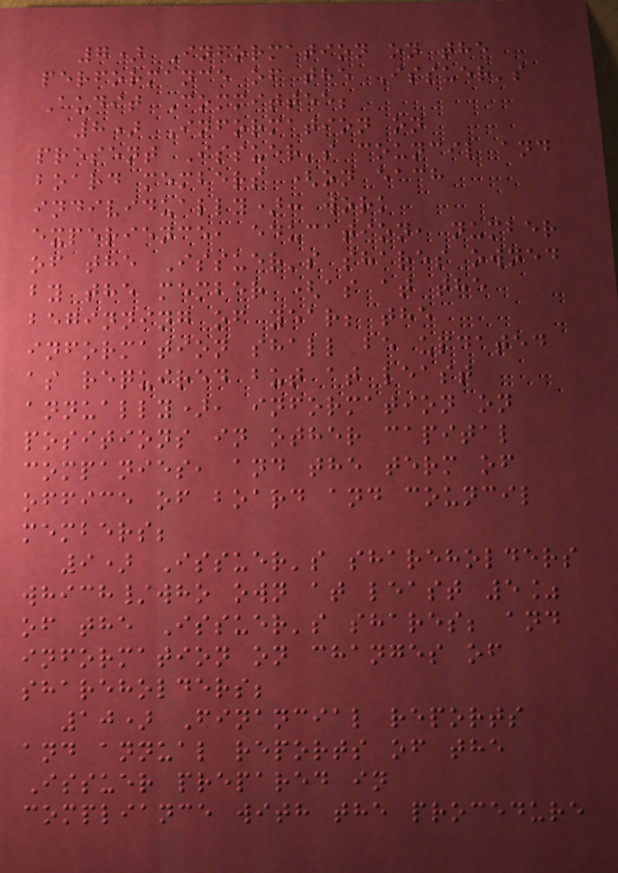7) Information on the
performance of the Issuer's
Audit Committee;
8) Information on
present Issuer's council and
board members (on each
individually): work
experience, education, number
of the Issuer's shares owned
by the member (as at the
beginning of year; the
information shall be updated
as required but at least
annually), information on
positions in other capital
companies, and the term of
office of board and council
members;
9) Issuer's shareholders
which/who own at least 5%
of the Issuer's shares; and
information on changes of
shareholders;
10) Financial reports
and annual reports of the
Issuer prepared in
compliance with the procedure
